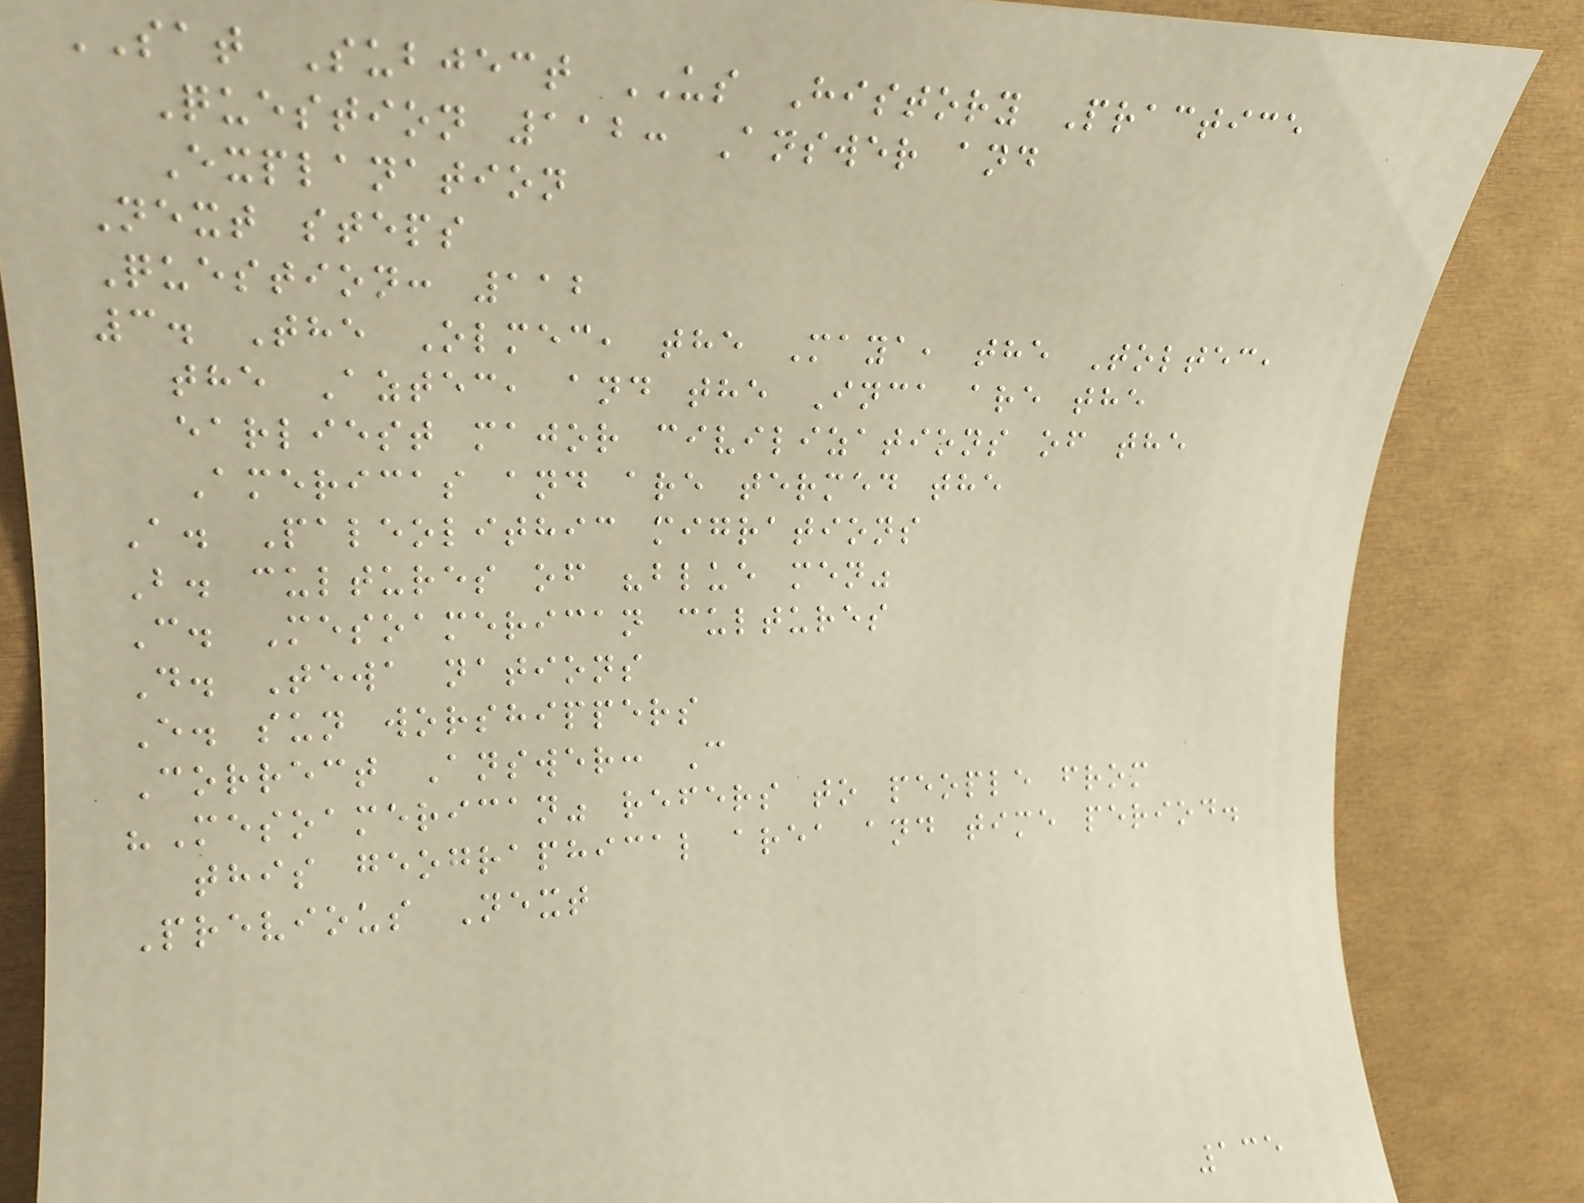SAT Subject US History Practice
Question 112: Answer and
Explanation
Next steps
Question: 112
3. The Olmec, the Maya, the Toltec,
the Aztec, and the Inca are the
earliest major civilizations of the
Americas and are termed the
A. Paleolithic migrations
B. cultures of "blue men"
C. Mesoamerican cultures
D. Tewa nations
E. sun worshippers
Correct Answer: C
"Mesoamerican" refers to people from
this geographical area and time period.
Previous Next
135
